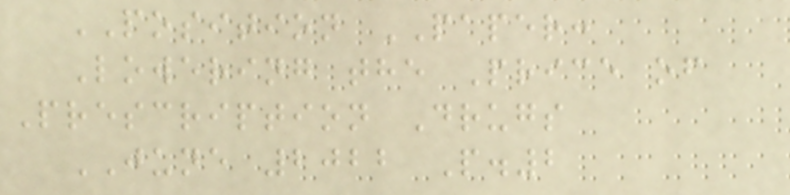POSITION PAPER:
Lowering the Price of
Prescription Drugs
JUNE 2022 P.2
